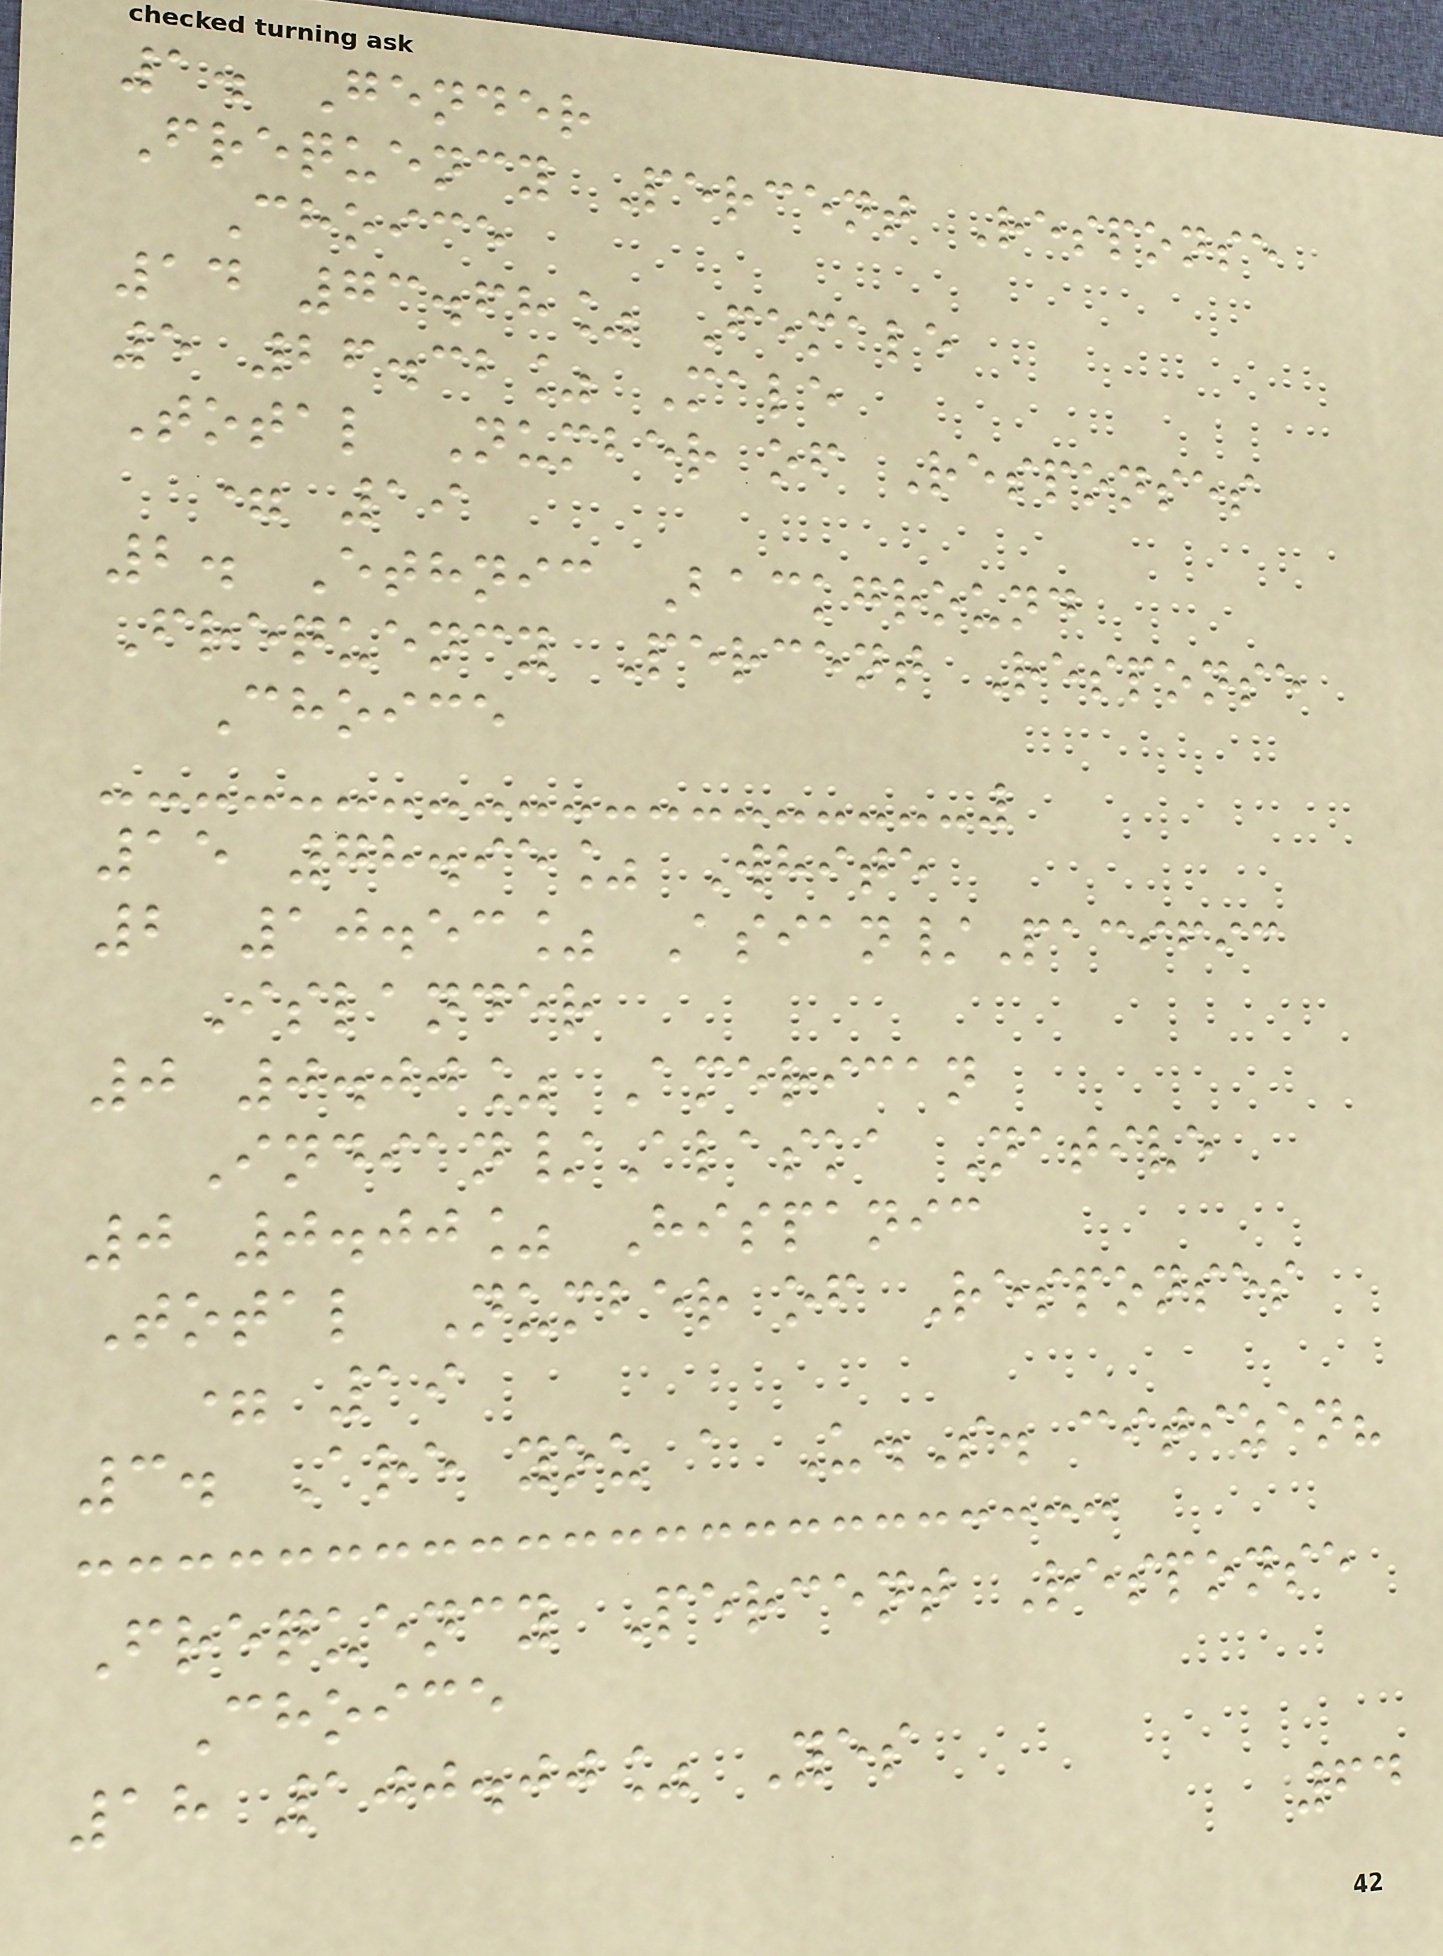1. Gender
Frequency Percent Response
Choice
14 73.68% Female
5 26.32% Male
Total Number of Responses
= 19
2. Ethnic Background
Frequency Percent Response
Choice
15 78.95% White
2 10.53% Asian/Pacific
Islander
0 0.00% American
Indian/Alaska Native
0 0.00% Hispanic
Total Number of Responses
= 19
3. Are you a U.S. citizen?
Frequency Percent Response
Choice
18 100.00% Yes
64
